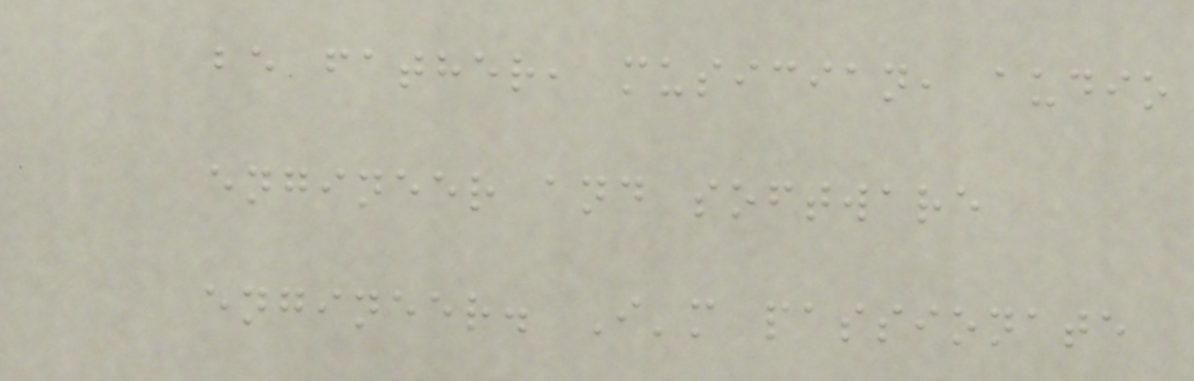be father, musician, audio
engineer and software
engineer. I'm passionate
